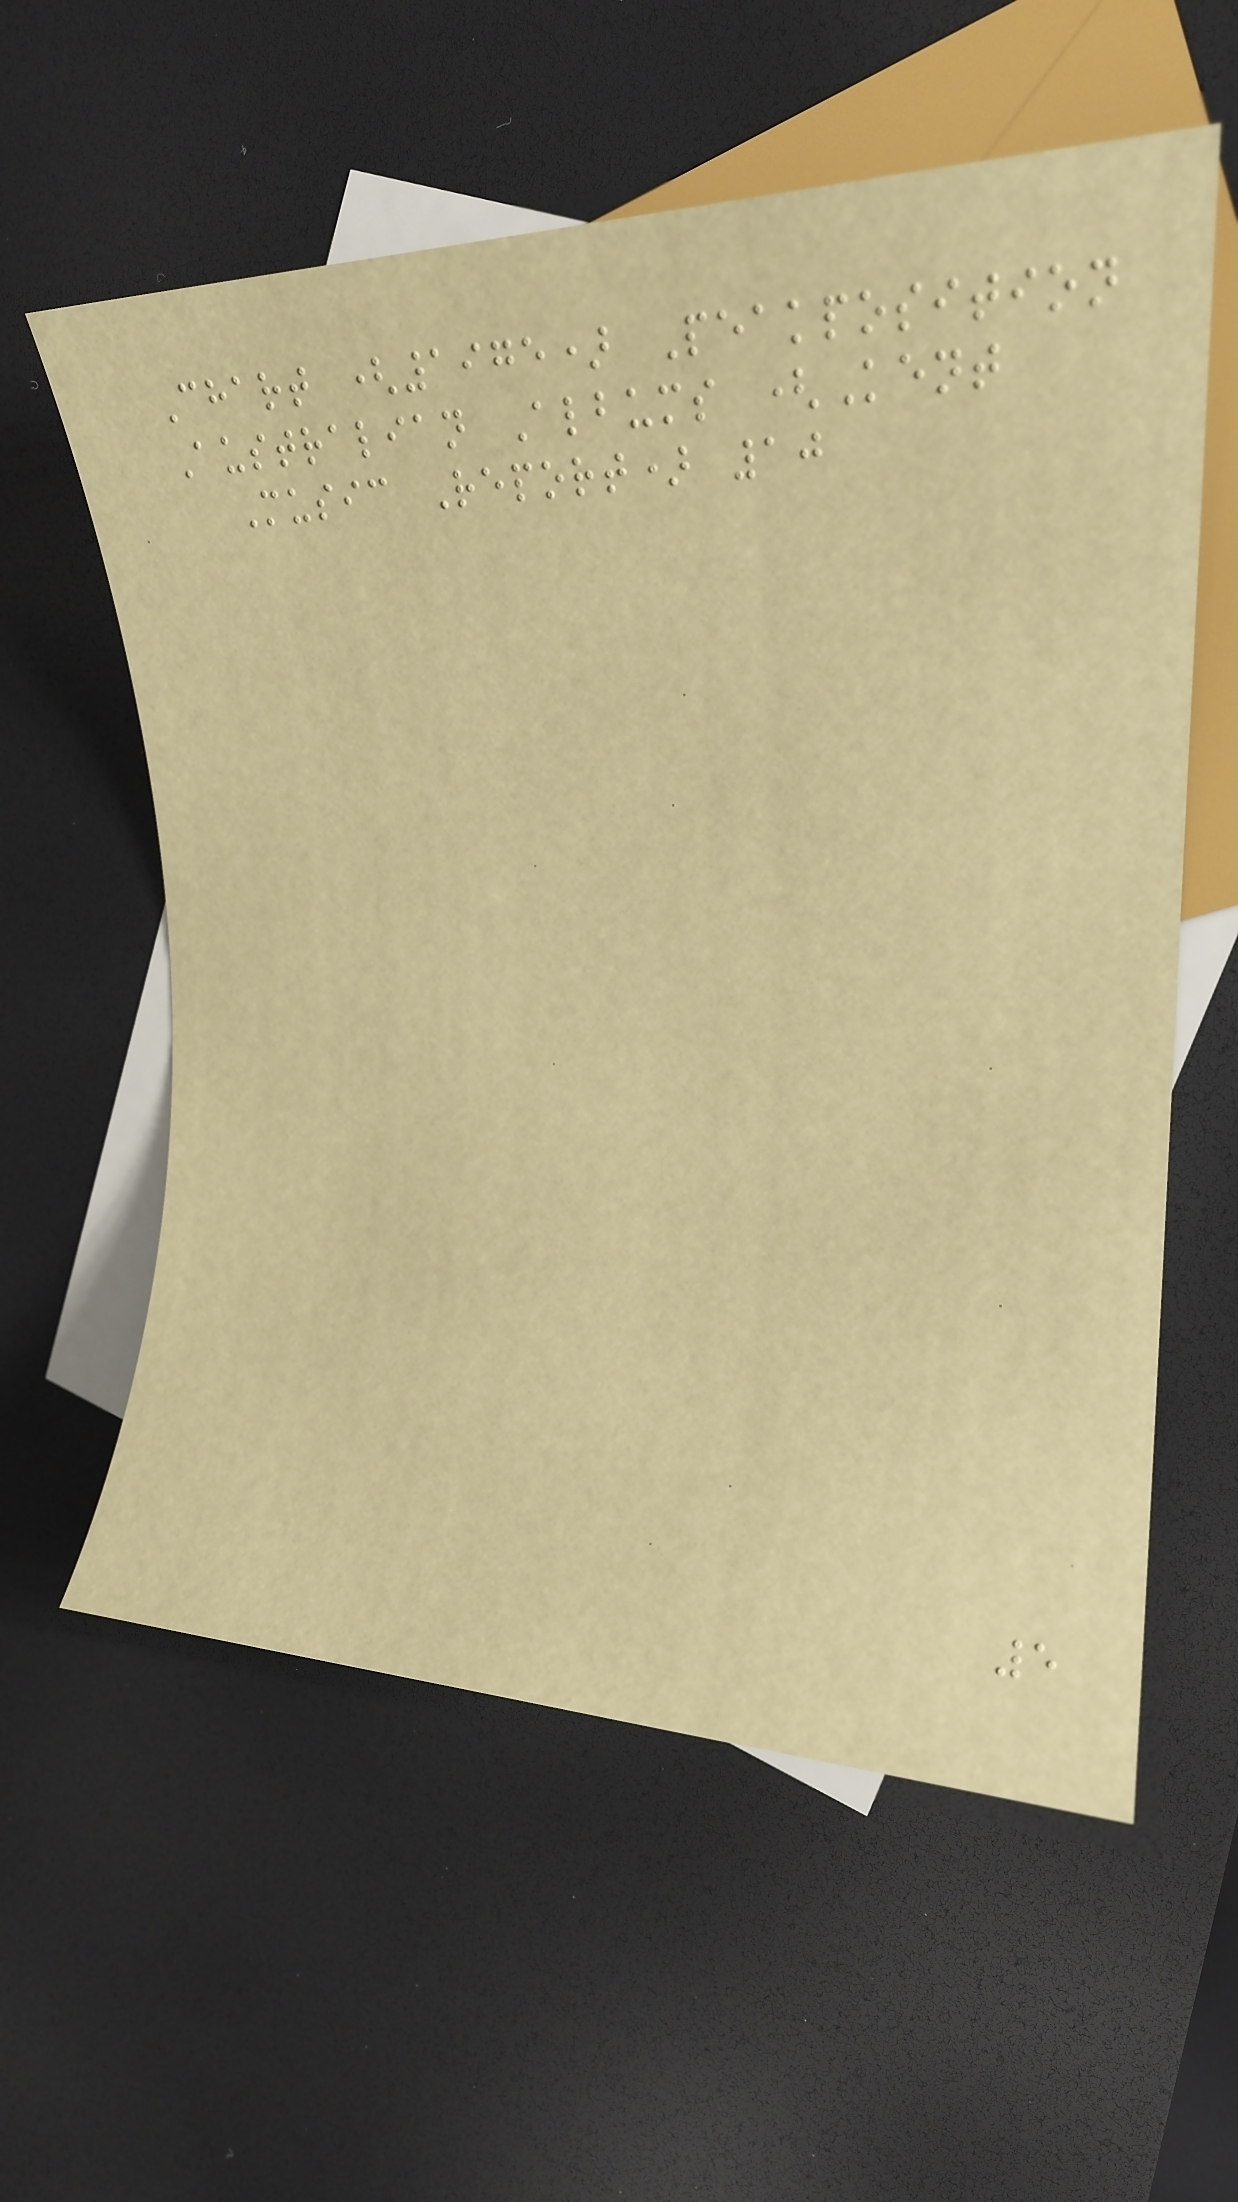Chart (1975) Peakposition
Australian Albums (Kent
Music Report) 10
5
